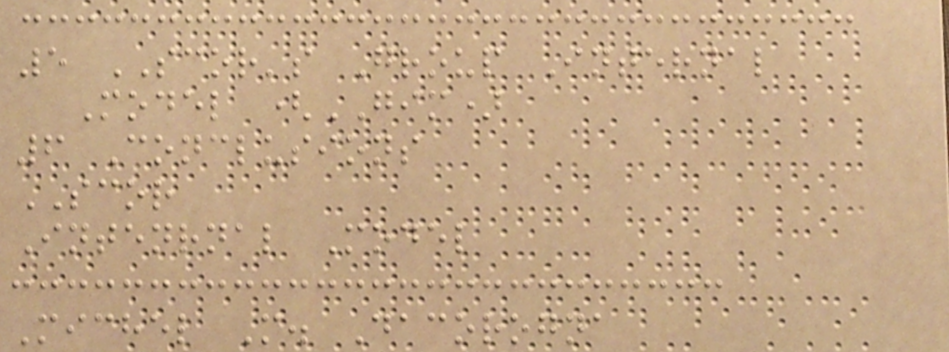5 SCOR's Group Internal
Model (GIM)
6 Conclusions
SCOR
Intenrnal Model
Michel M. Dacorogna
